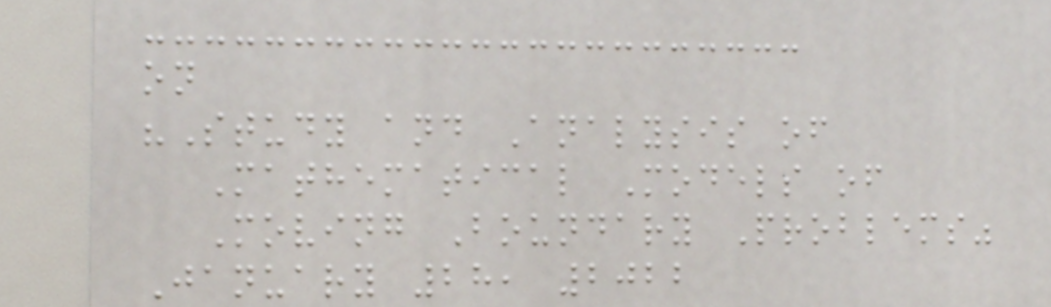on
"Study and Analysis of
Mathematical Models of
Moving Boundary Problems"
January 28, 2022
